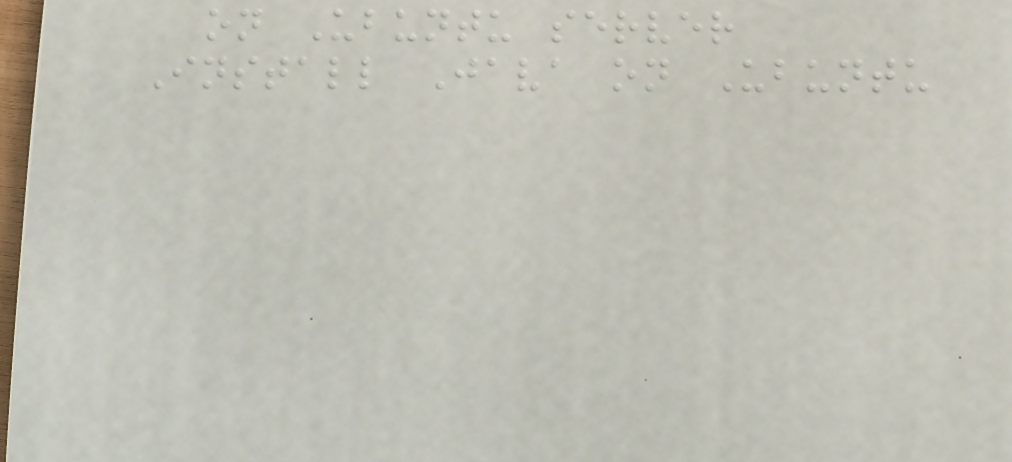on Ubuntu server
Install Java on Ubuntu
